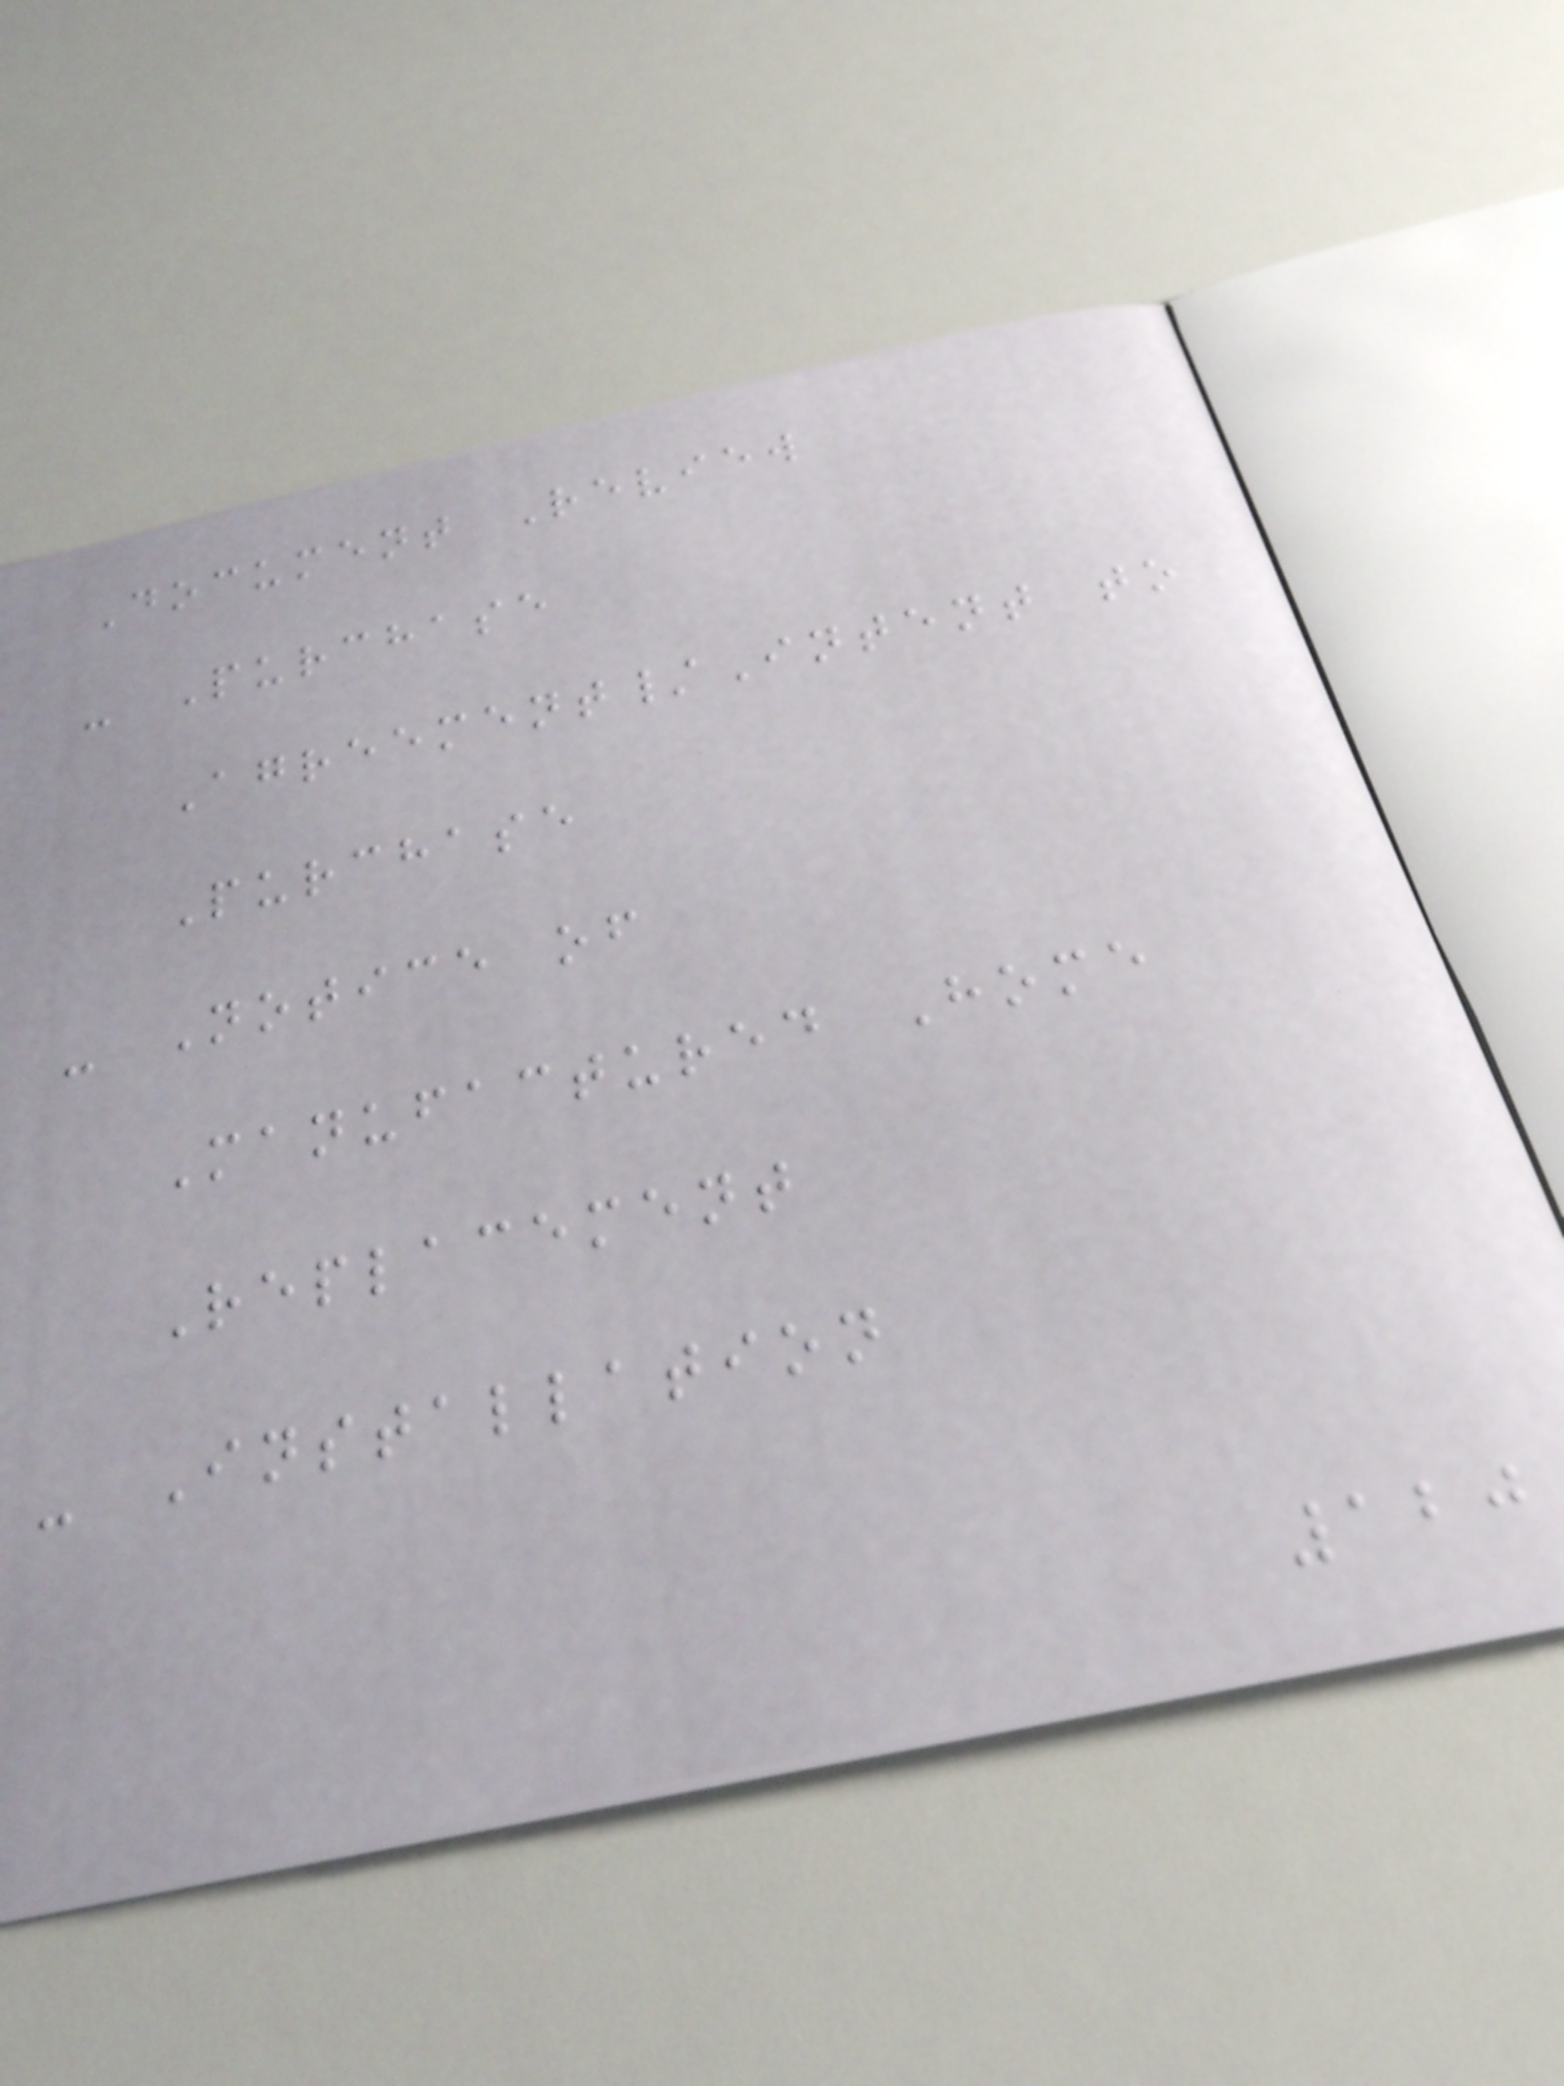Document Review
- Purchase
Agreement/Intent to
Purchase
- Notice of
Manufactured Home
Replacement
- Installation
120
